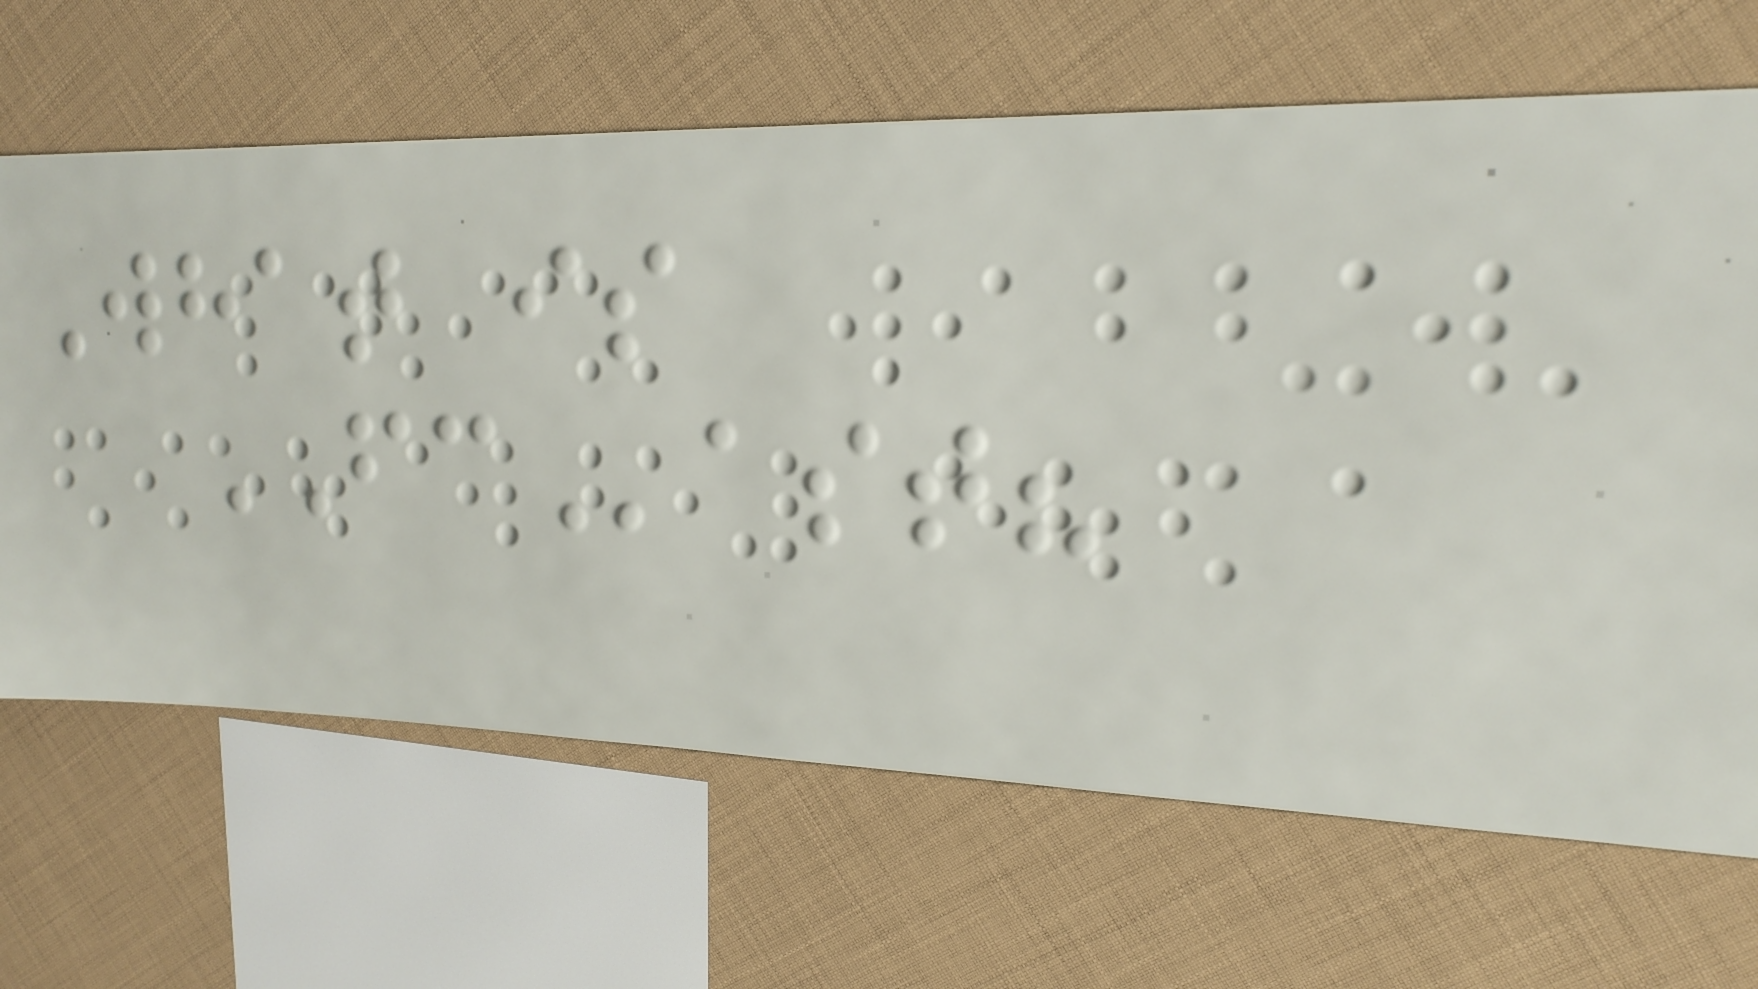What is
FCast?
